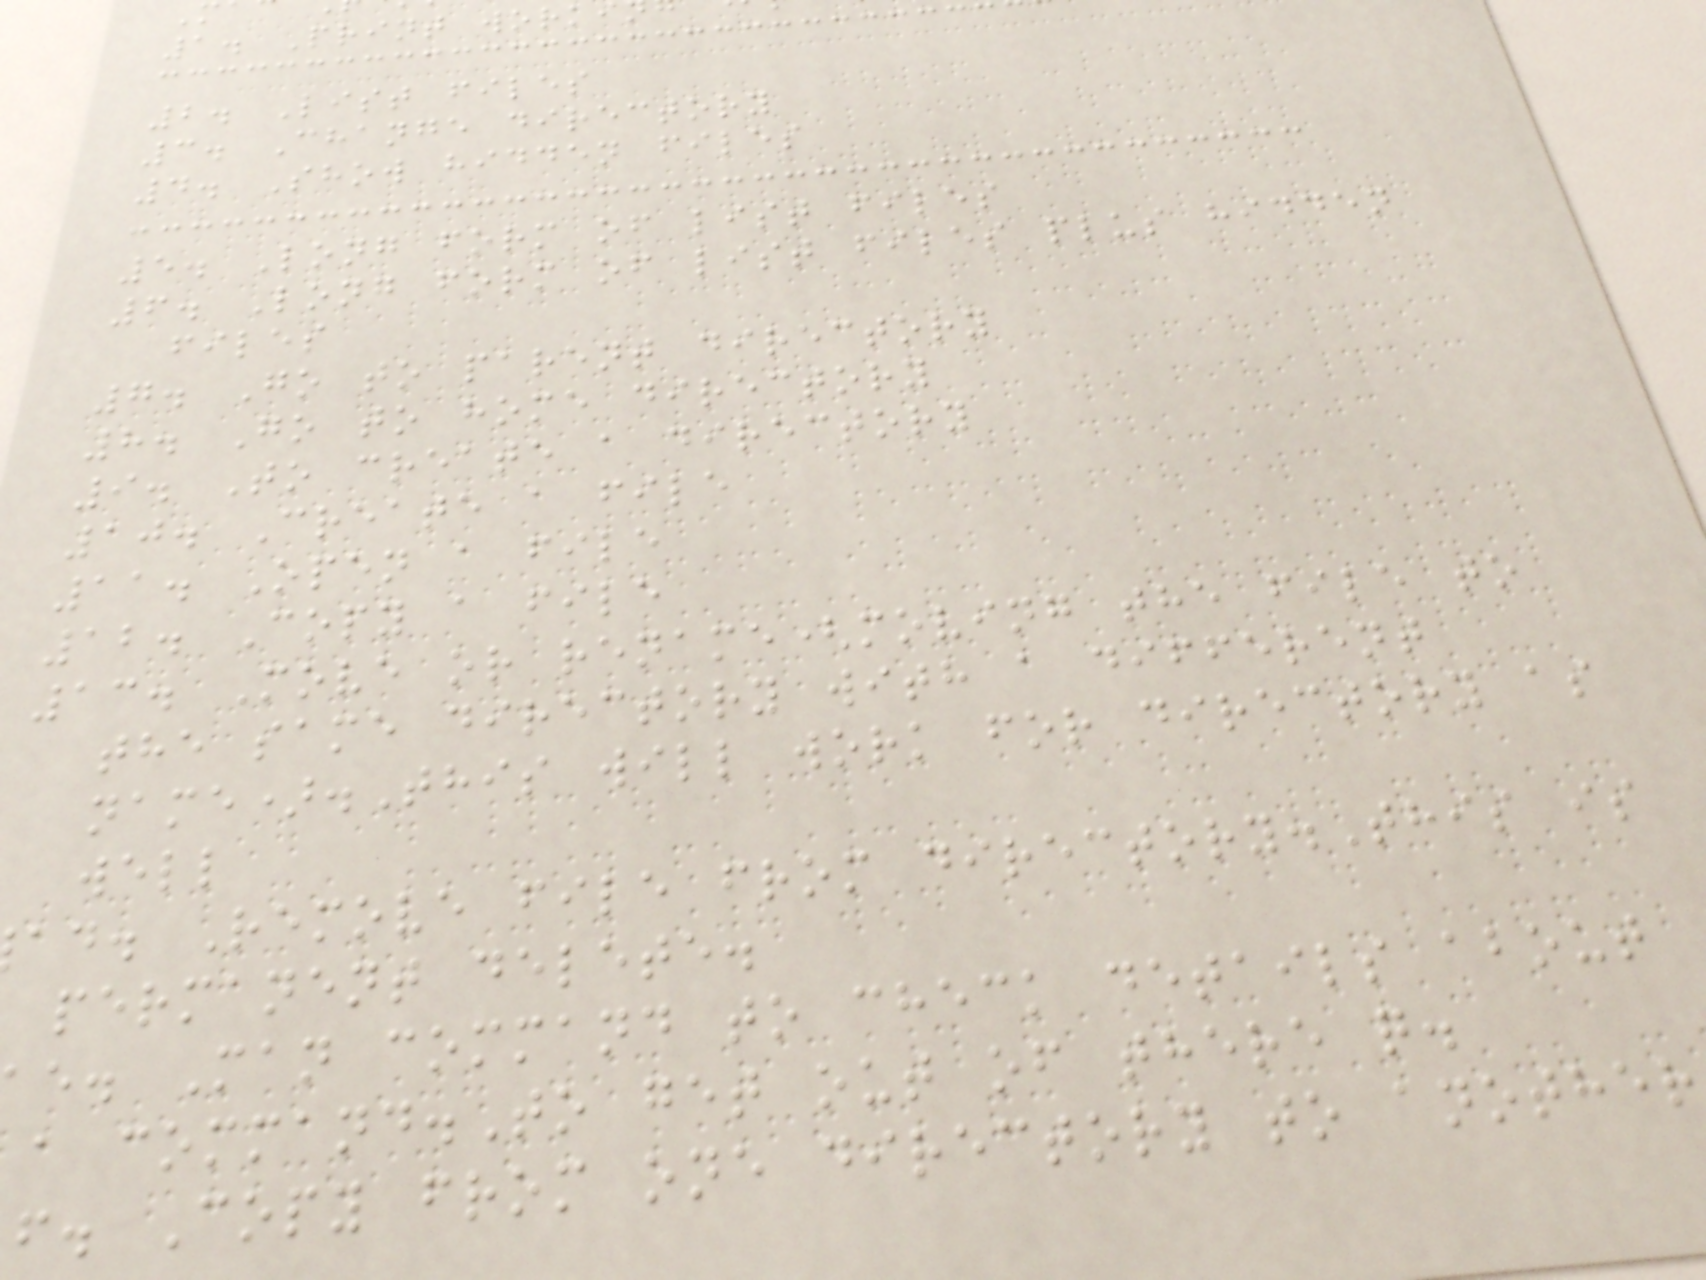1. Print work
2. List files
3. Change directory
4. Show hidden files
5. Long form of list files
6. Long form of list files plus hidden
files
7. Go to parent directory
8. Go to home directory
9. To create a directory
10. Create a file
11. Open a file
12. Copy a file
13. Move or rename(moving the file to
the same directory with a different
name).This will work for directory as
well
ad. Remove file from directory.This is
permanent delete.
e. Man command to check details about
a command.To get out of there q.
f. Copy from one directory to another
